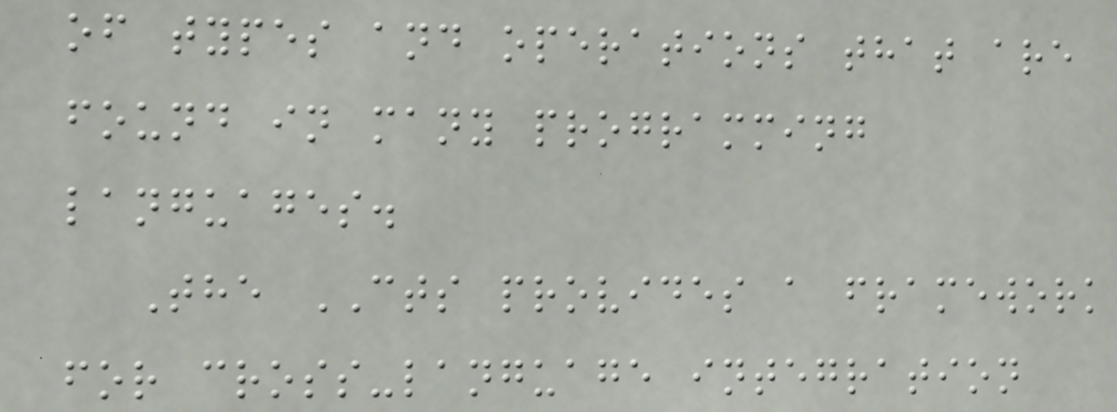of types and operations that are
found in many programming
languages.
The CTS provides a framework
for cross-language integration
